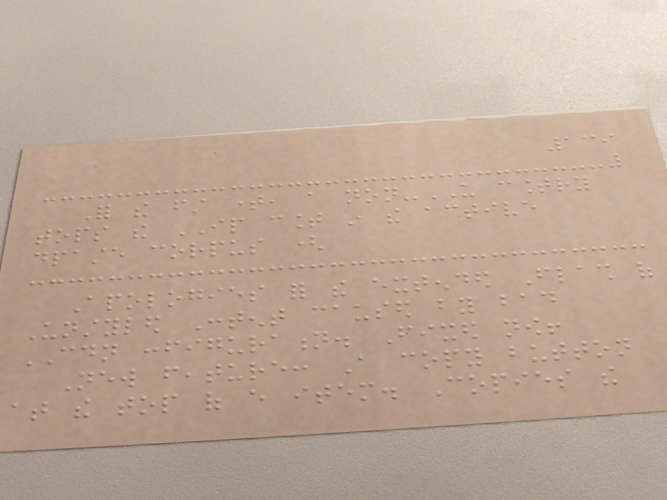139
For the first time, a non-US country
tops the IP count in the active
dpaste corpus (
Apologies for the extended Flash of
Unstyled Content caused by bad
CDN configuration. Fixed now!
New feature: A copy button
at the top of every item. Copies the
